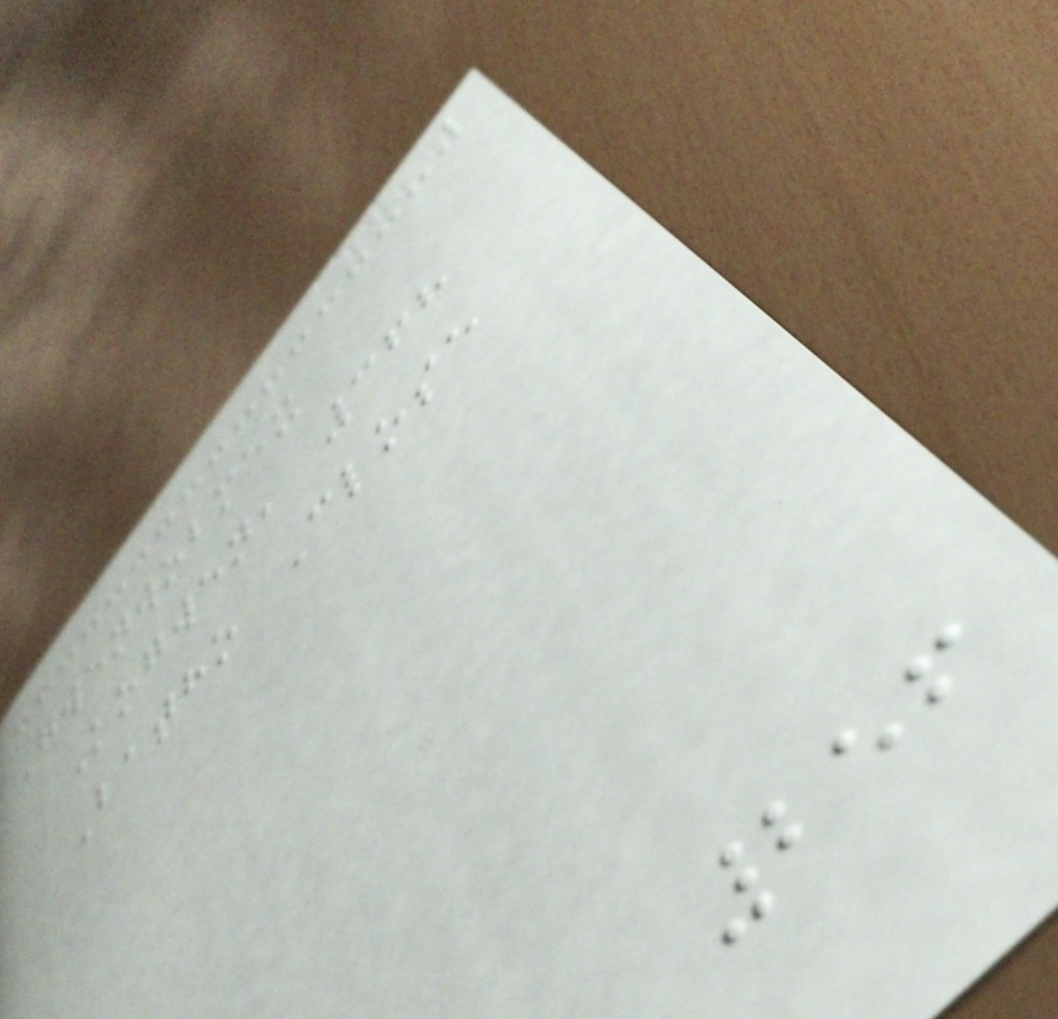Gwenwobmex
Kogwen, 368
Batho Close
256
